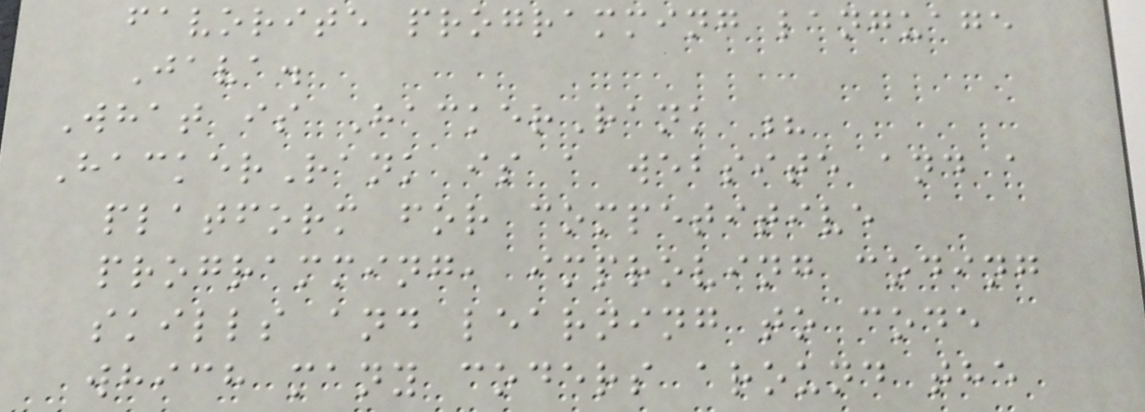favorite programming language
Java.
What is HackerRank ?
HackerRank is a website and a
platform for competitive
programming, improving coding
skills and learning to code
which many coders around the
